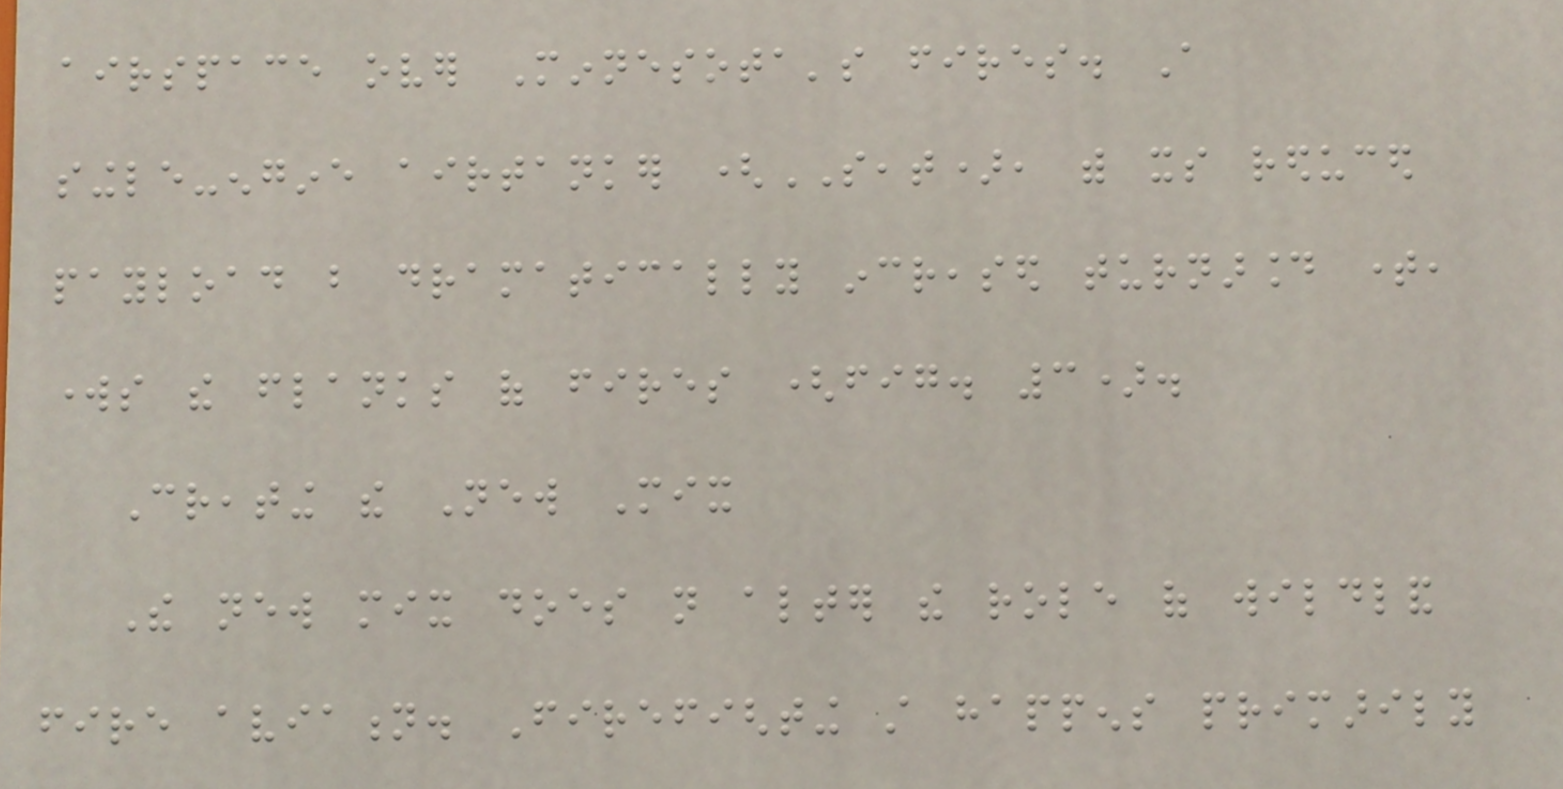airspace over Minnesota's fires. A
single-engine airtanker (SEAT), with its reduced
payload but dramatically increased turnaround time,
works the flanks of fires (fig. 3).
Creating the New Mix
The new mix does not alter the role of wildland
fire aviation. Firefighting still happens primarily
